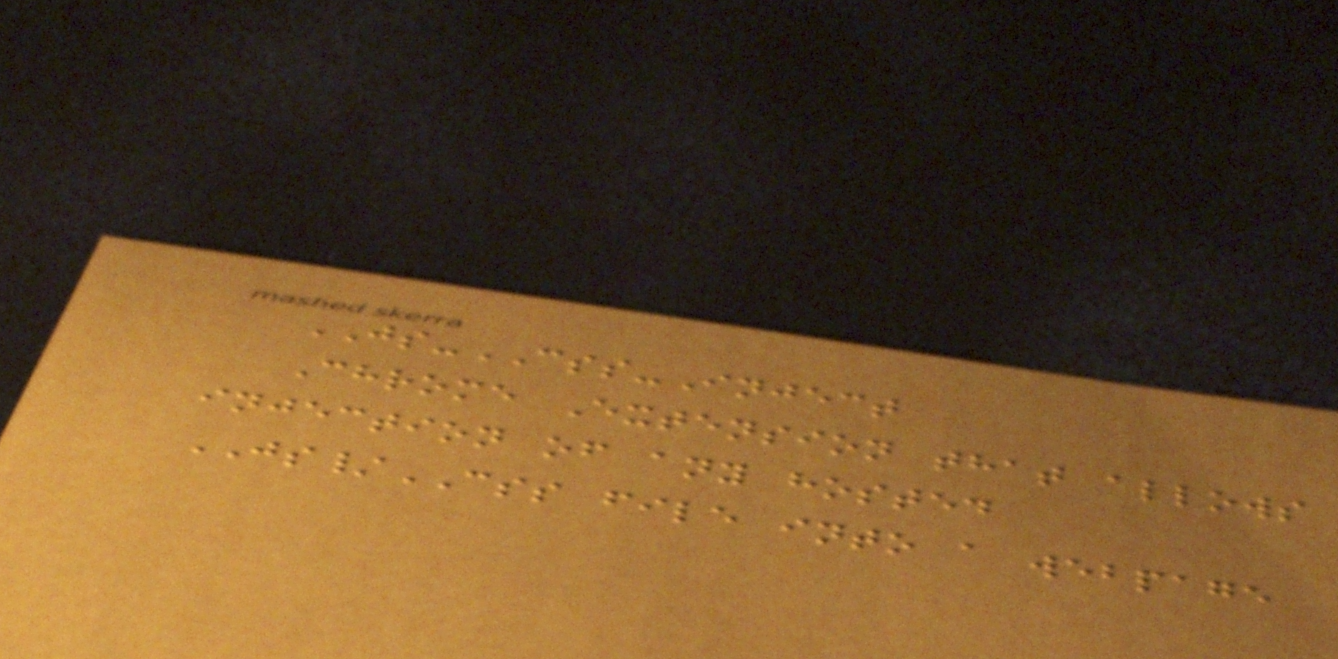JS-CSS-Inject
Chrome Extension that allows
injection of any hosted
JS/CSS file into a webpage
